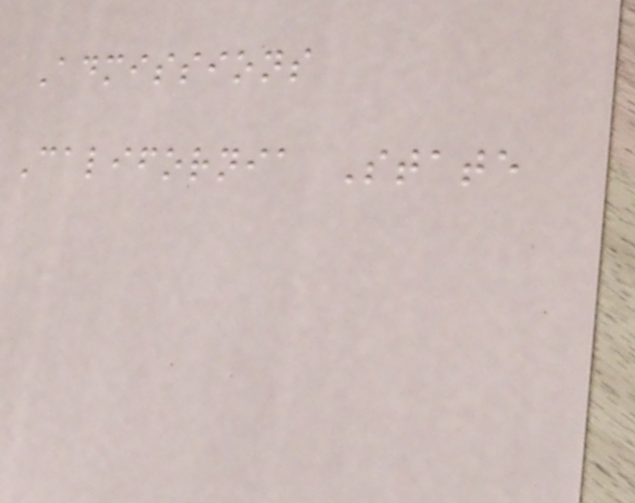Admissions
California State
